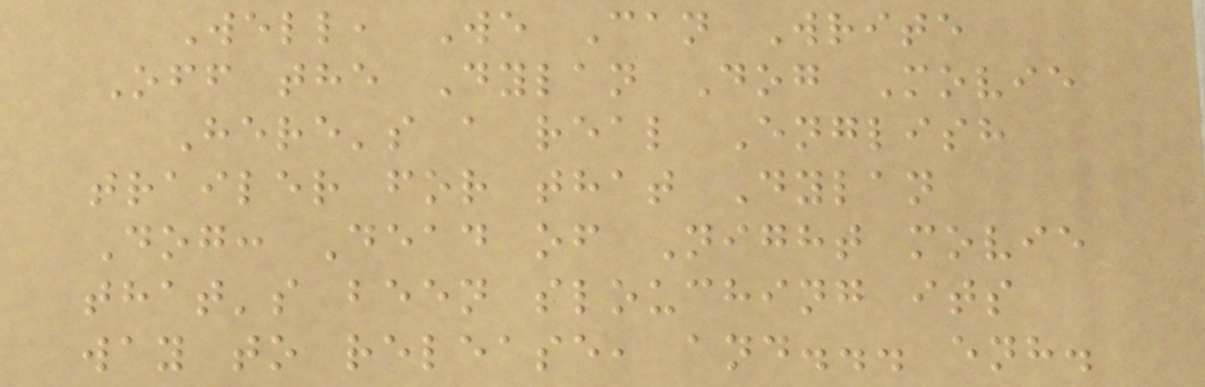Well, We Can Write
Off the Dylan Dog Movie
Here's a real English
trailer for that Dylan
Dog: Dead of Night movie
that's been slouching its
way to release, and... enh.
